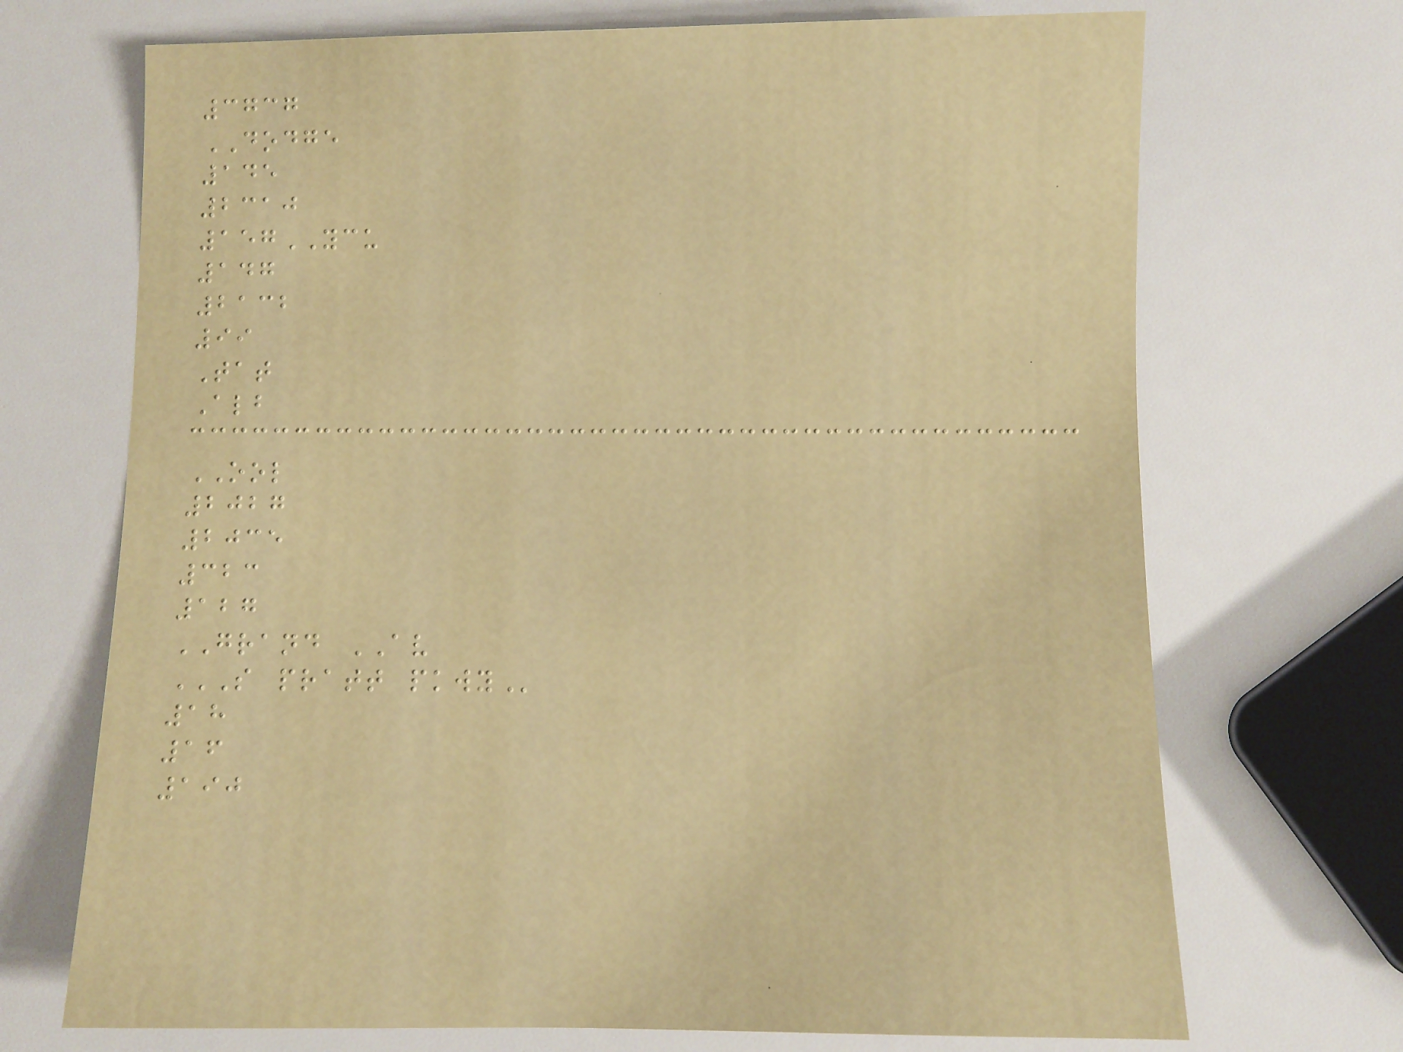3737
DODGE
145
2310
157YCU
147
2132
99
Tat
Alb
OOL
2027
2035
323
127
GRAND AV
S PRATT PKWY
18
16
190
